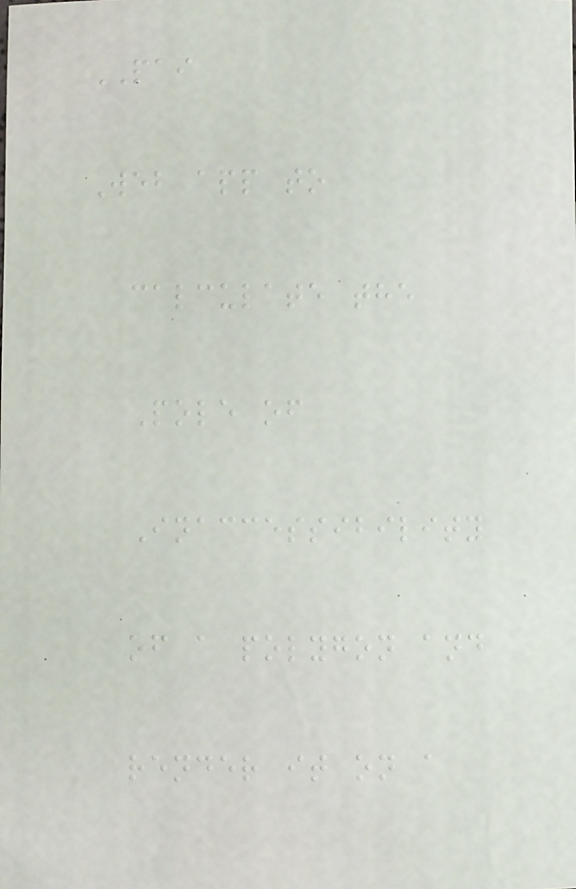PAI
Web app to
calculate the
Pole of
Inaccessibility
of a polygon and
render it on a
